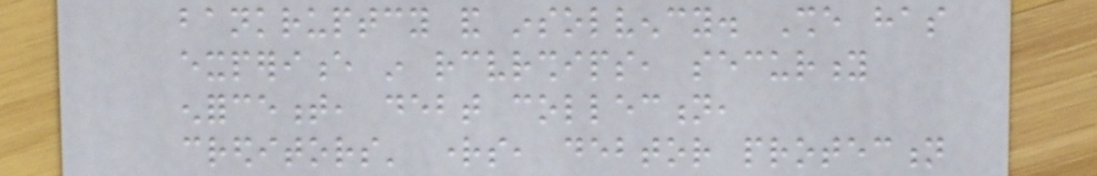bankruptcy and insolvency. She has
experience in receiverships, security
enforcement, debt collection,
creditors' rights, debtor protection
